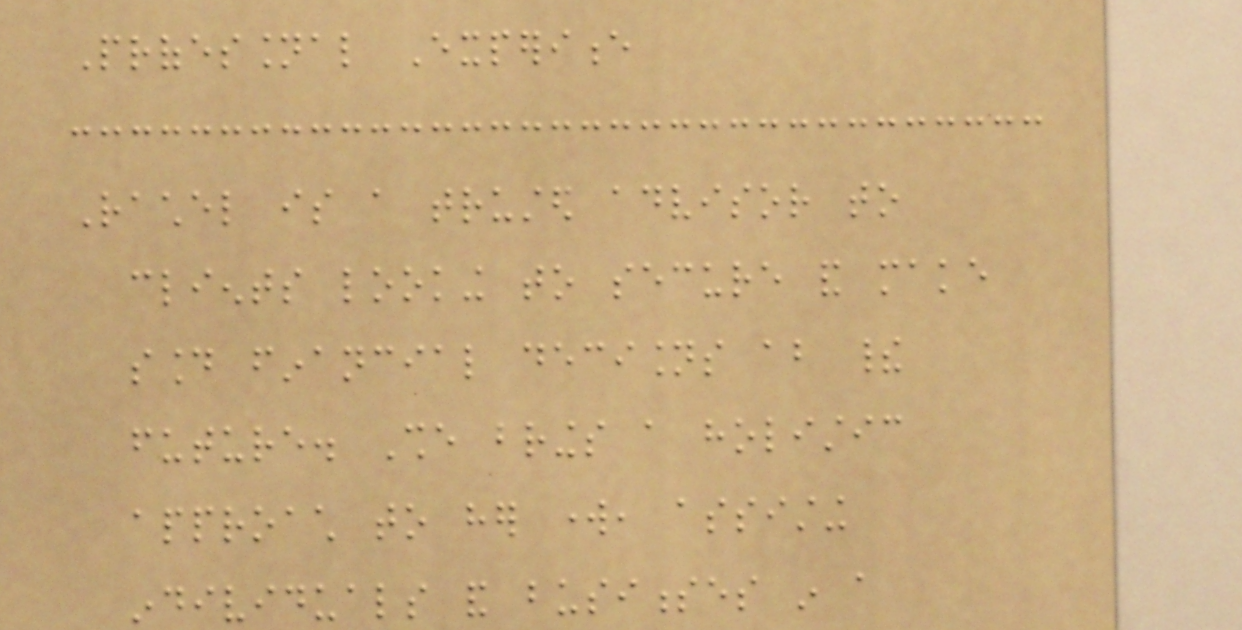Professional Experience
Rachel is a trusted advisor to
clients looking to secure and make
sound financial decisions about their
future. She brings a holistic
approach to her work, assisting
individuals and businesses in a
